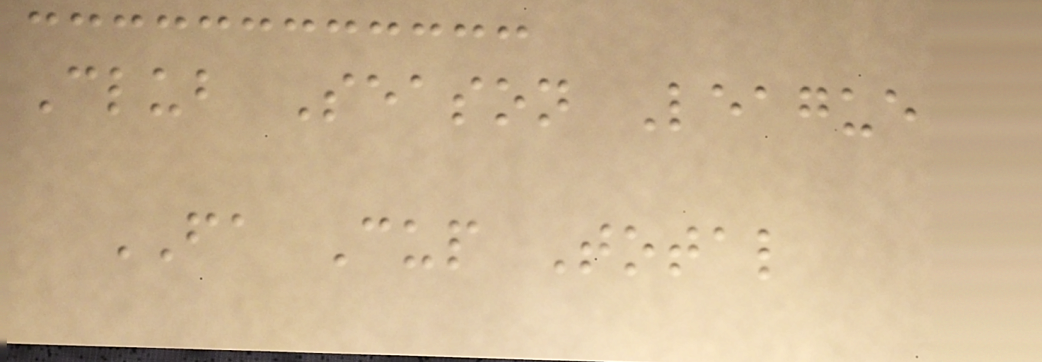Club Season League
FA Cup Total
